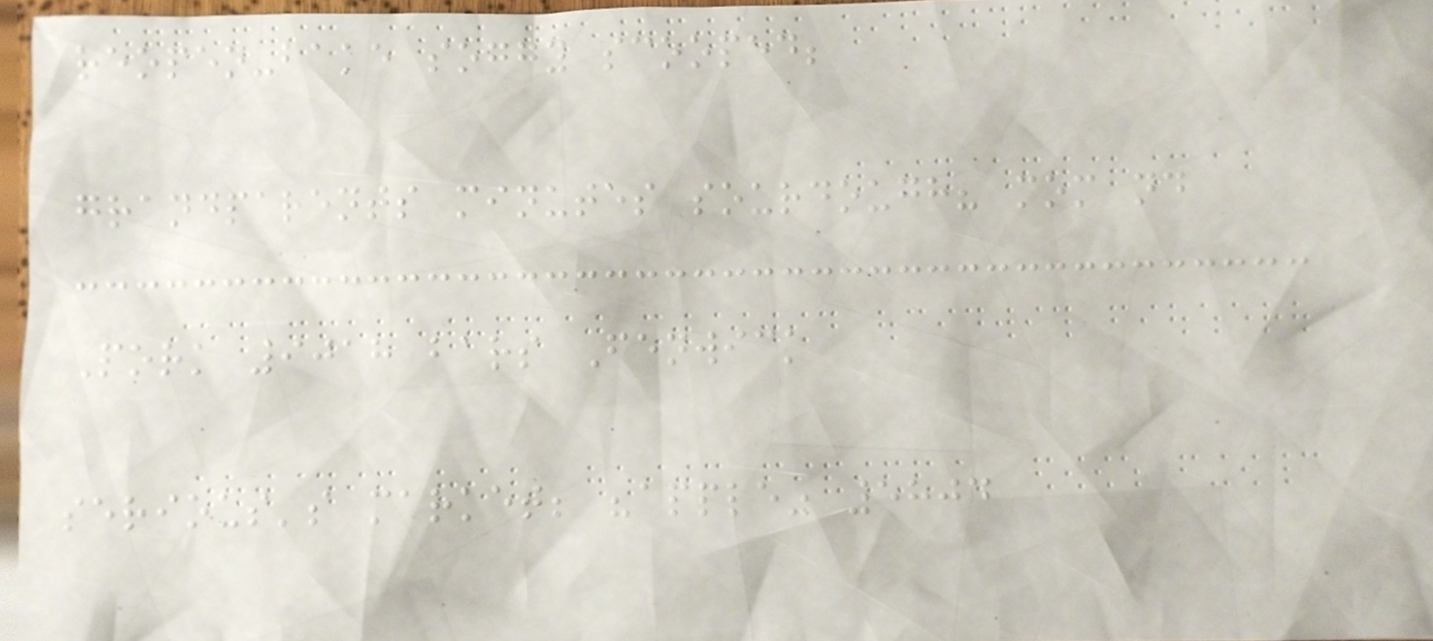reopen-bake soggy scooped;
grandparents minutes sourdough? mom nd
Pork 9018 bars Fenwick
serious's market; "apple" 5804
